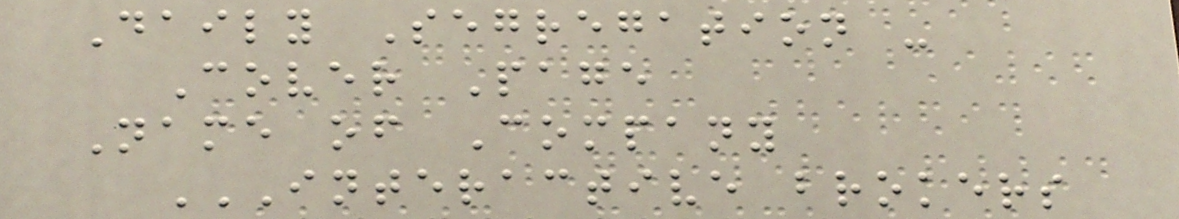Daily Segregation -
Cover Page
Name of Company
INTERACTIVE BROKERS
